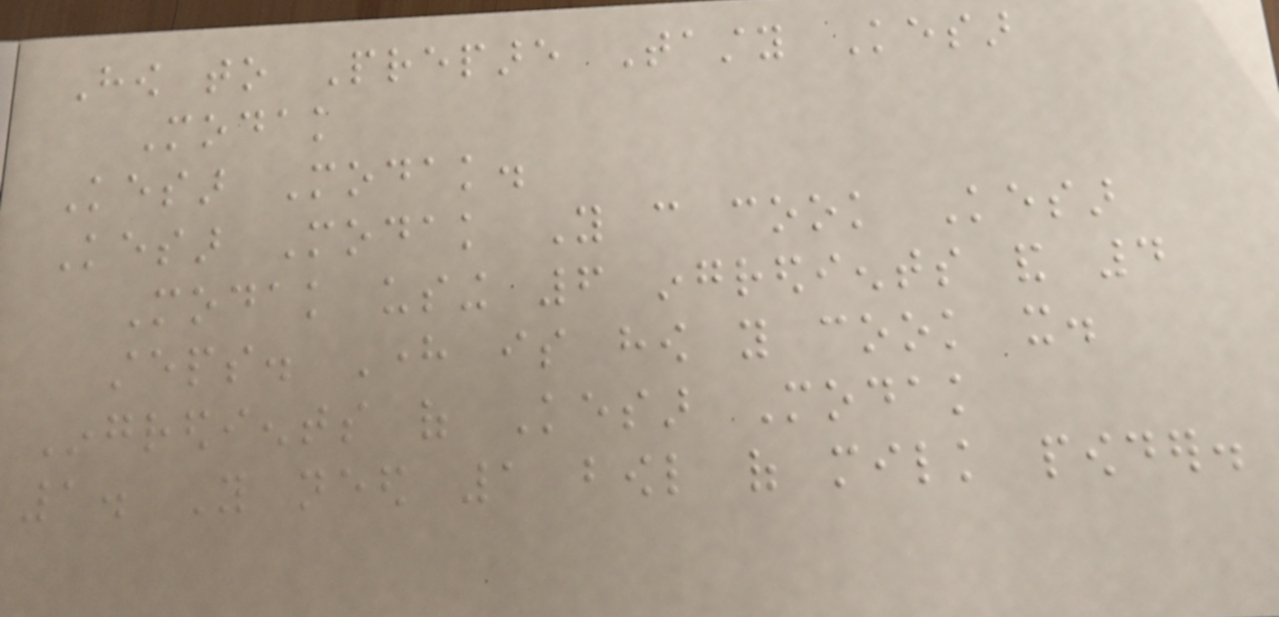How to Prepare Tasty Kesar
Modak
Kesar Modak.
Kesar Modak You can cook Kesar
Modak using 6 ingredients and 4
steps. Here is how you cook it.
Ingredients of Kesar Modak
1. You need 1 bowl of milk powder.
